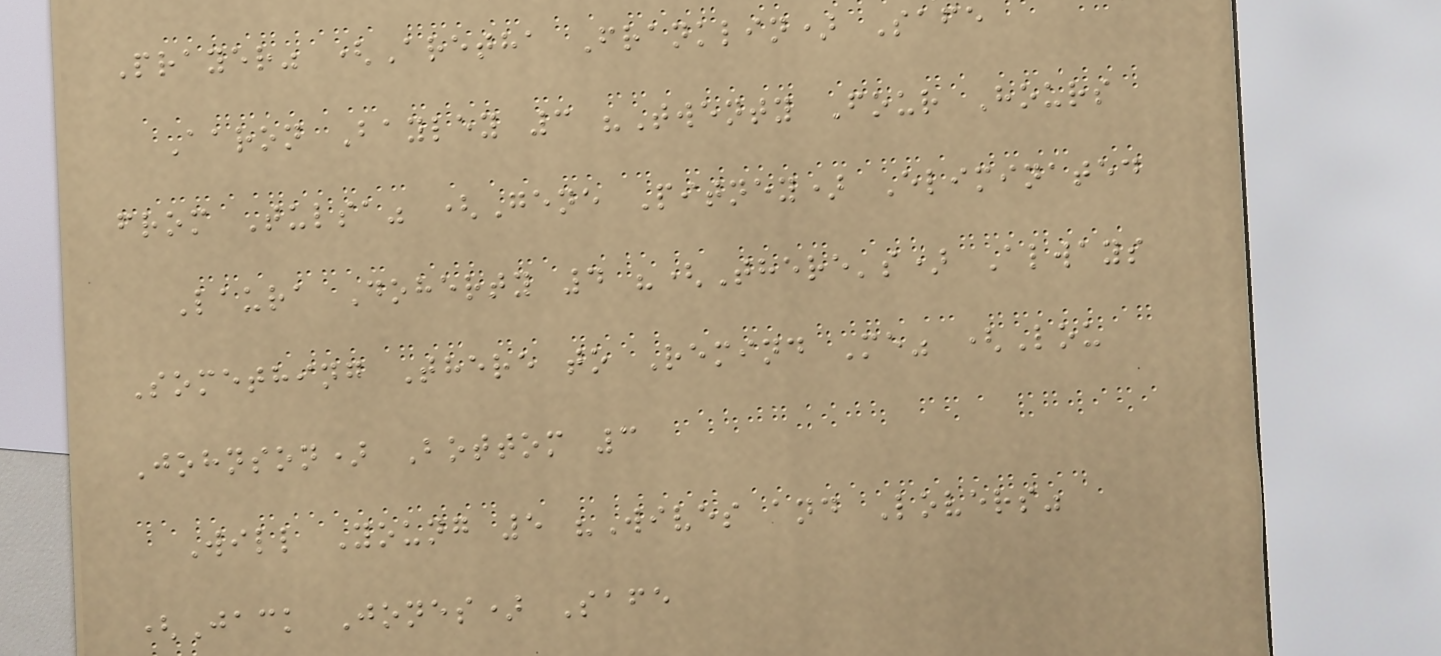Prayer" (Aretha Franklin) Safe
Aaron Bayley 3 "Twenty Four Hours
from Tulsa" (Gene Pitney) Eliminated
Laura Doherty 4 "(There's) Always
Something There to Remind Me" (Lou
Johnson) Bottom 3
Will Young 5 "Wives and Lovers"
(Jack Jones) Safe
